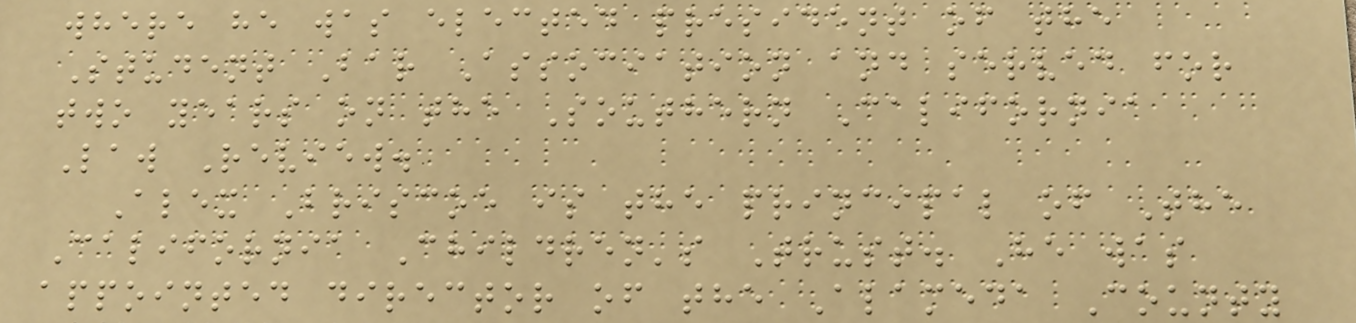where he was elected president of the
Student Bar Association and served for
two years on the Southern California
Law Review.
Alex Briscoe is the principal of The
California Children's Trust. He was
appointed director of the Alameda County
